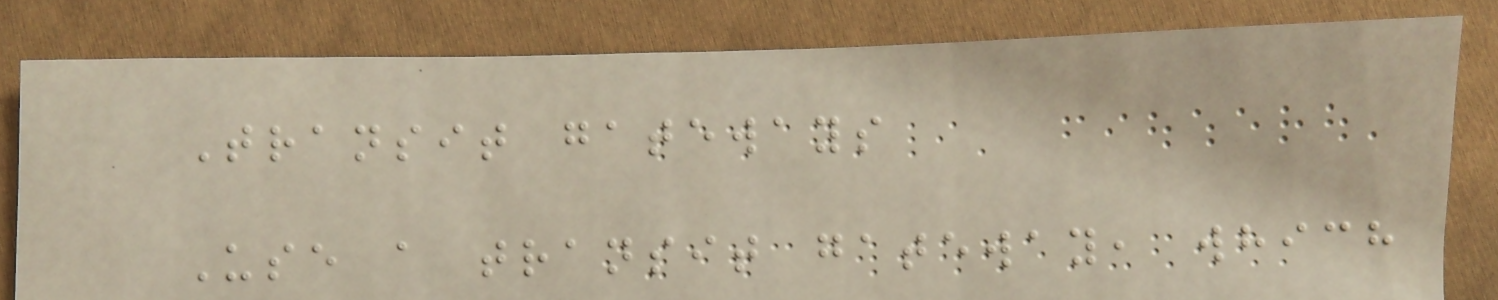Transit gateways
Use a transit gateway, which
